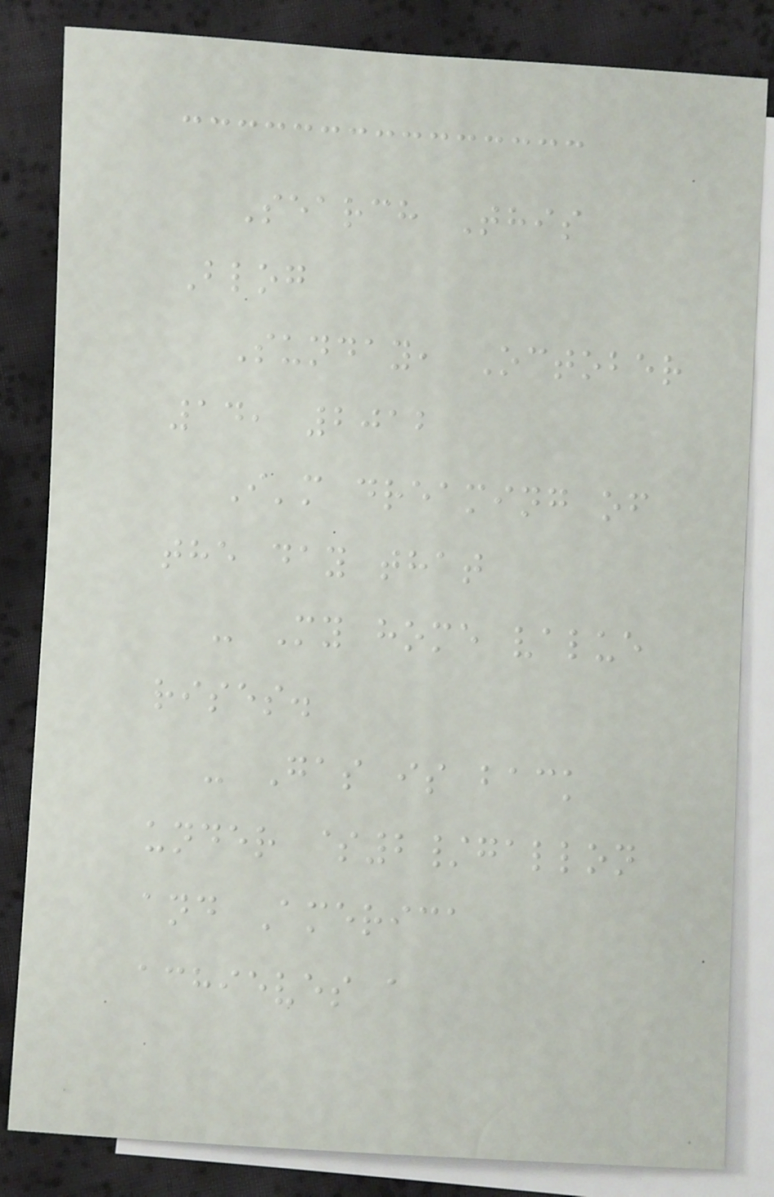Search This
Blog
Sunday, October
14, 2012
I'm dreaming of
the day that
- My home value
rises.
- Gas is back
under $2/gallon
and America
achieves a
